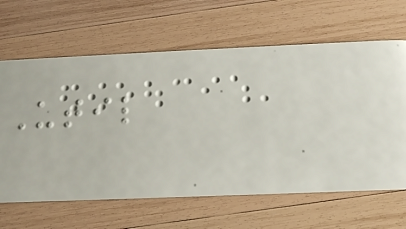Util
